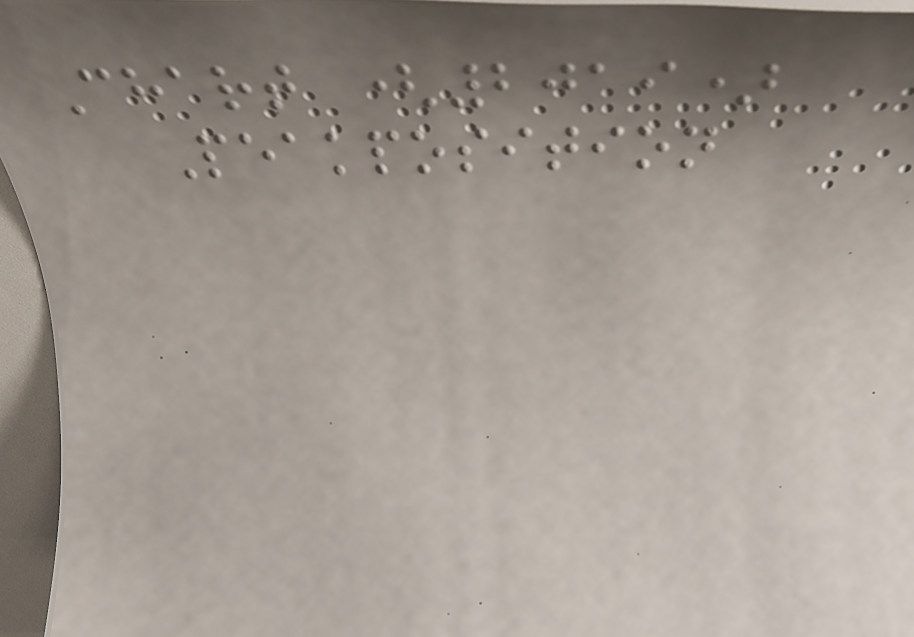Chart (2019)
Peakposition
